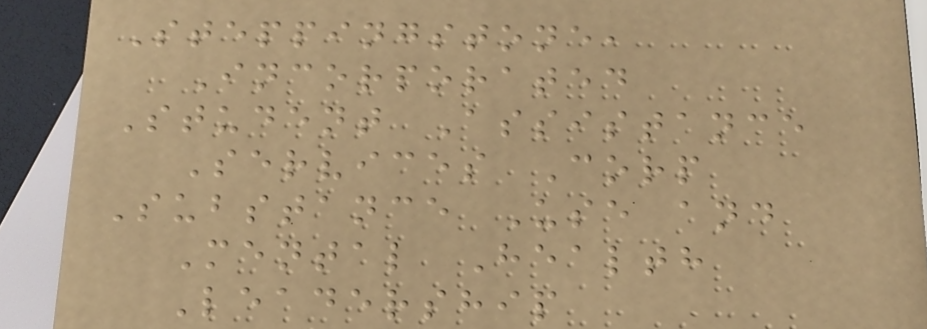Steppingstone,
Incorporated
Student Assistance
Services Corp
Substance Use and
Mental Health
Leadership
